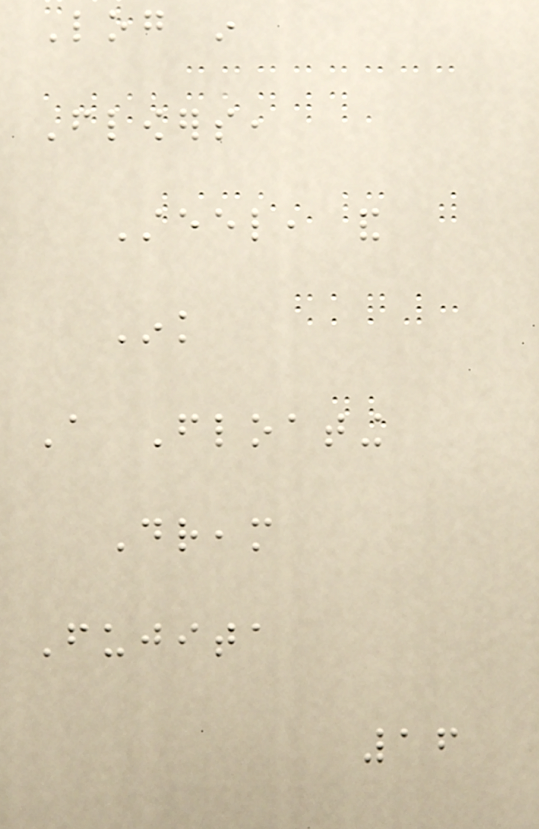Log in
Flowers,
Steel, and
Ink
A Floating
Dream
Fujita
16
